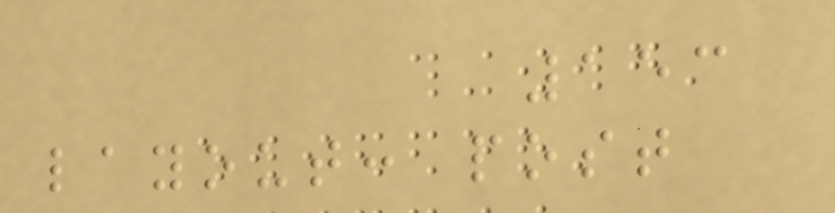153
layout: post
